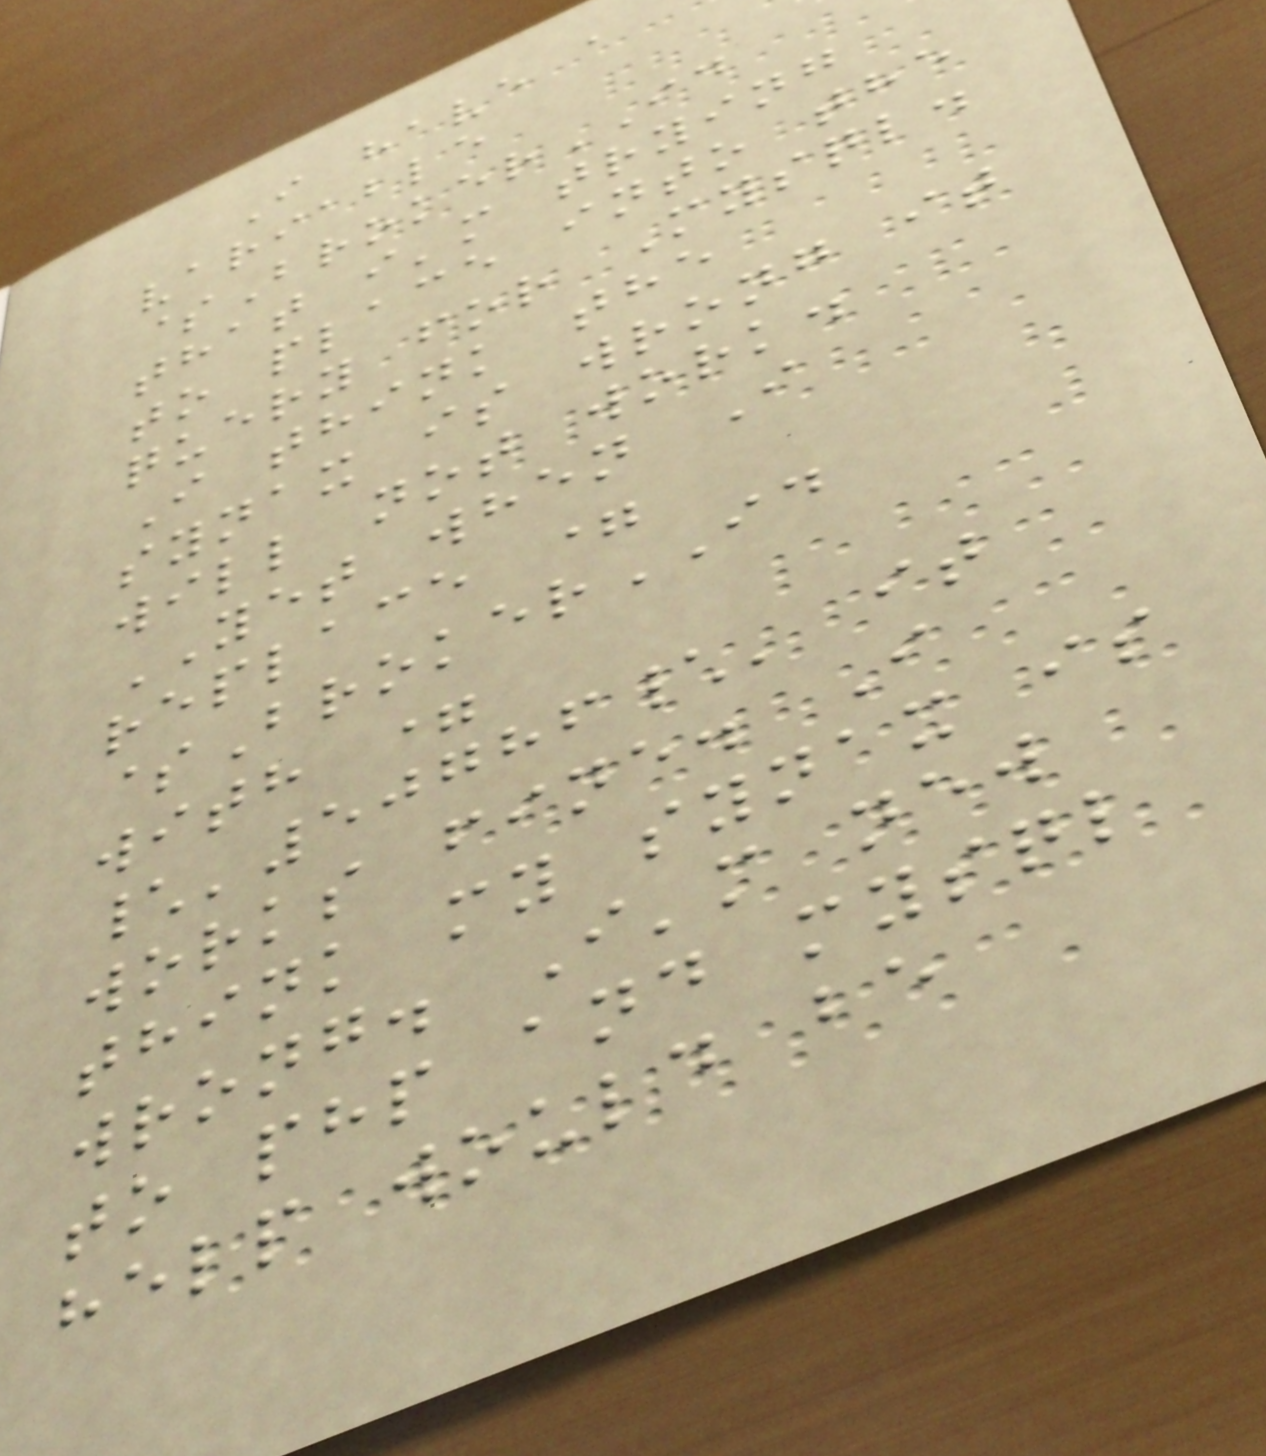I have a
variable
$BrokerID
that i'm trying
to place into the
query for Mysql.
I think the
synax is wrong it
will not work.
YET when I
replace =
$BrokerID
with =
\'50786\' it
works fine. I
think my synax is
wrong. I'm new
to php and mysql
help would be
